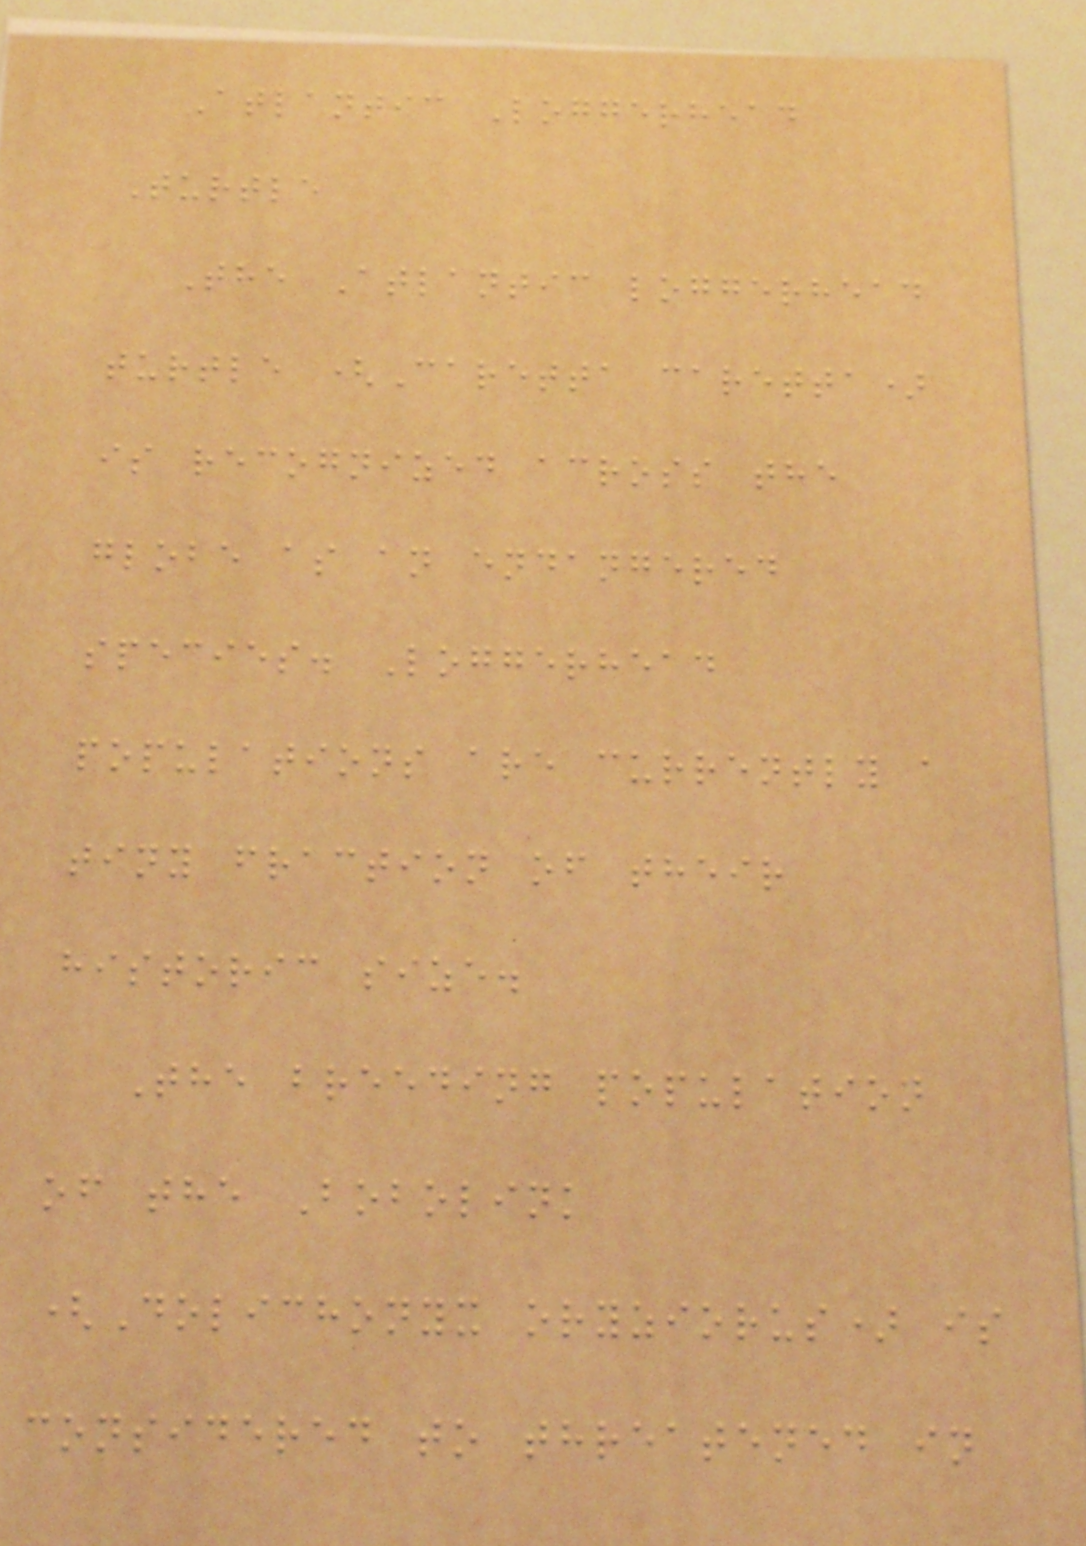Atlantic Loggerhead
Turtle
The Atlantic loggerhead
turtle (Caretta caretta)
is recognized across the
globe as an endangered
species. Loggerhead
populations are currently a
tiny fraction of their
historic size.
The breeding population
of the Bobolink
(Dolichonyx oryziorus) is
considered to threatened in
